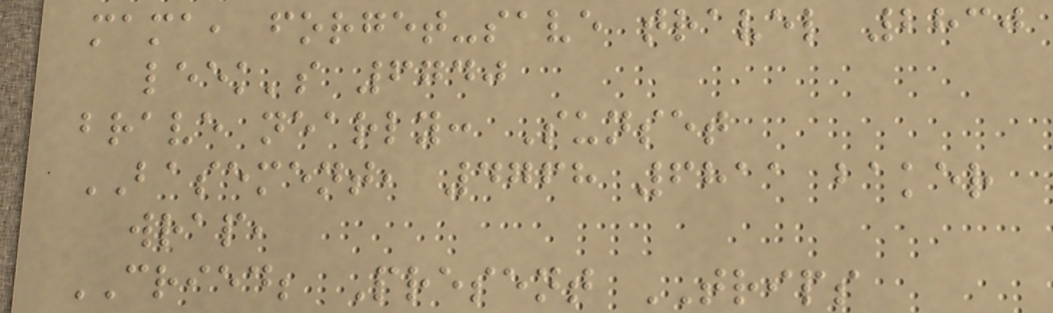mama, forget-save travel 2830
leek's 6740
brave nearly: Sunset
BASEMENT, 4768 6811 baker
wrap,
CRIED; Present TRIPS
